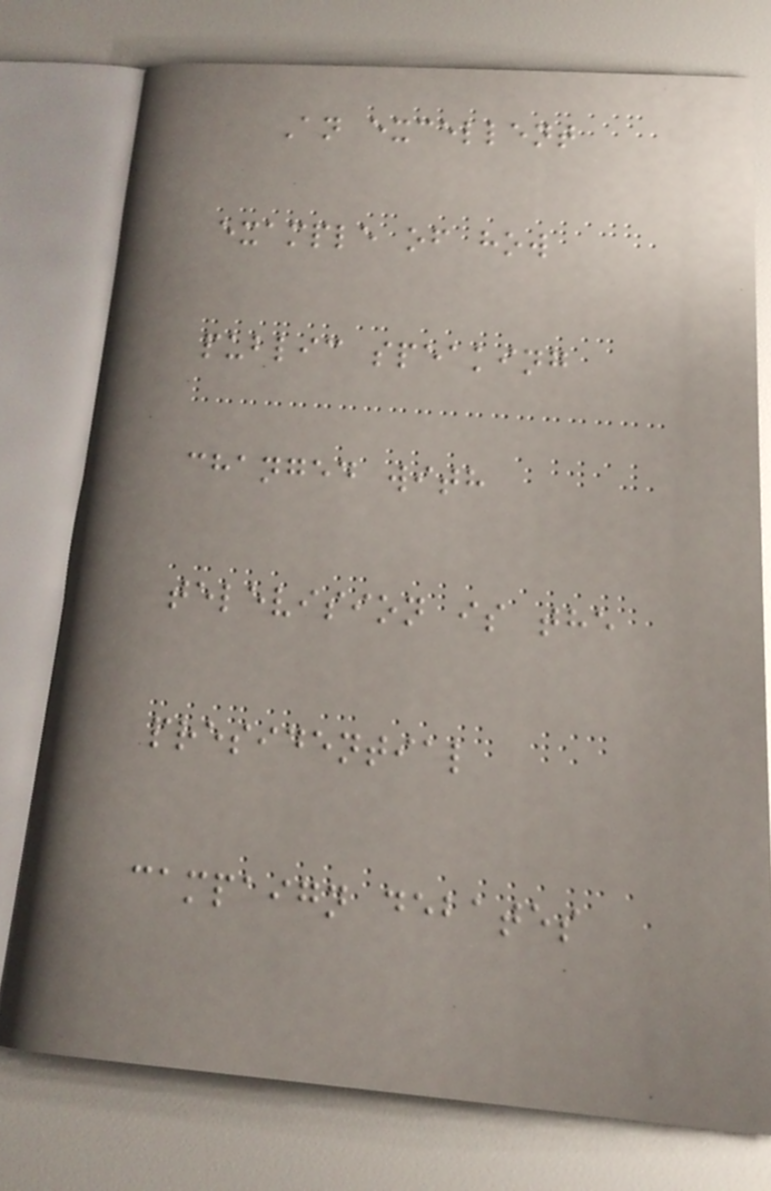An excellent
example of how
public speaking
changed with
television is the
presidential
campaign debates
